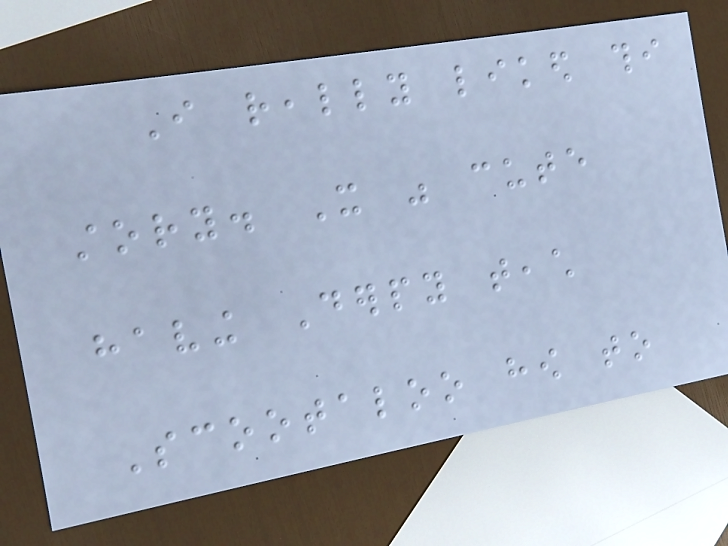I really liked thi
story. It was cute
having Derpy teach
Scootaloo how to
